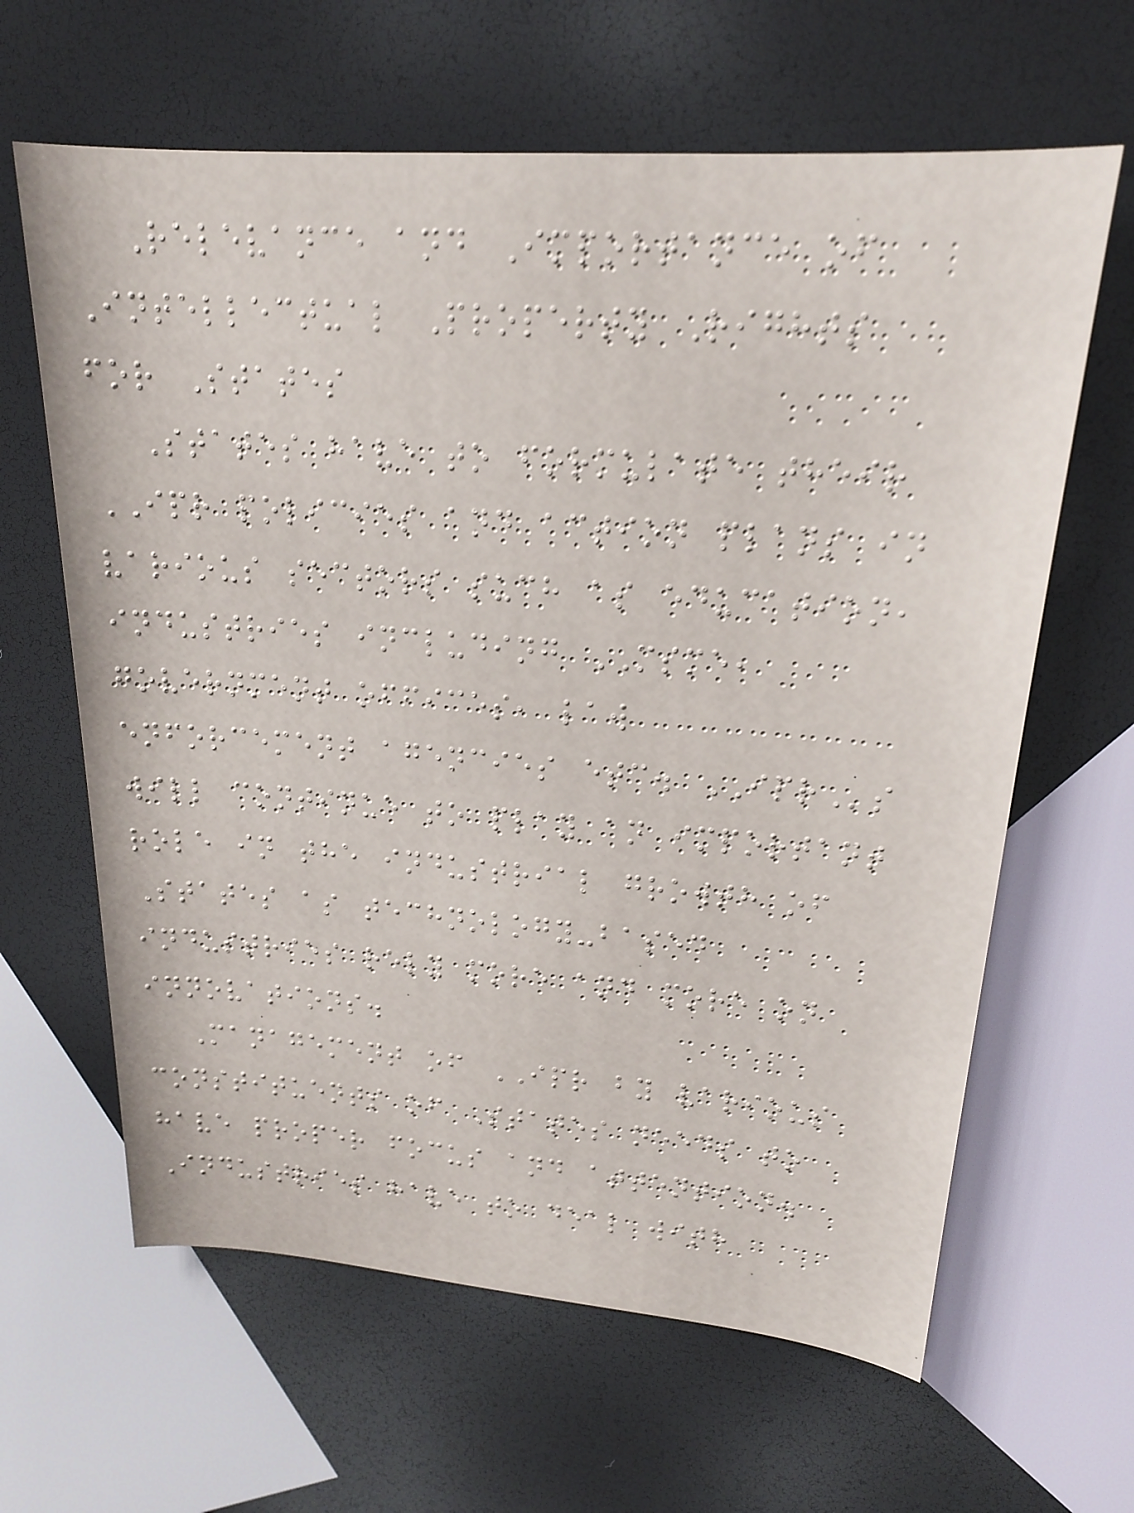Relevance and Importance of
Intellectual Property Rights
for States
States have to formulate their
IPR policies and action plans in
various sectors such as education,
industries including MSME,
government offices, law
enforcement agencies etc. IPRs
will continue to play an important
role in the industrial growth of
States as technology-based
industries rely more and more on
innovations.
Management of IPR by various
constituents of States needs to
have proper focus and attention.
Industries have to deal with
